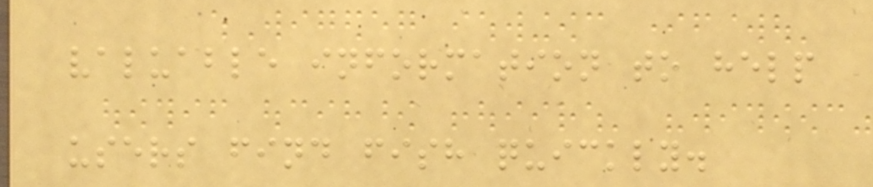valuable information to help
users find fish quickly.
